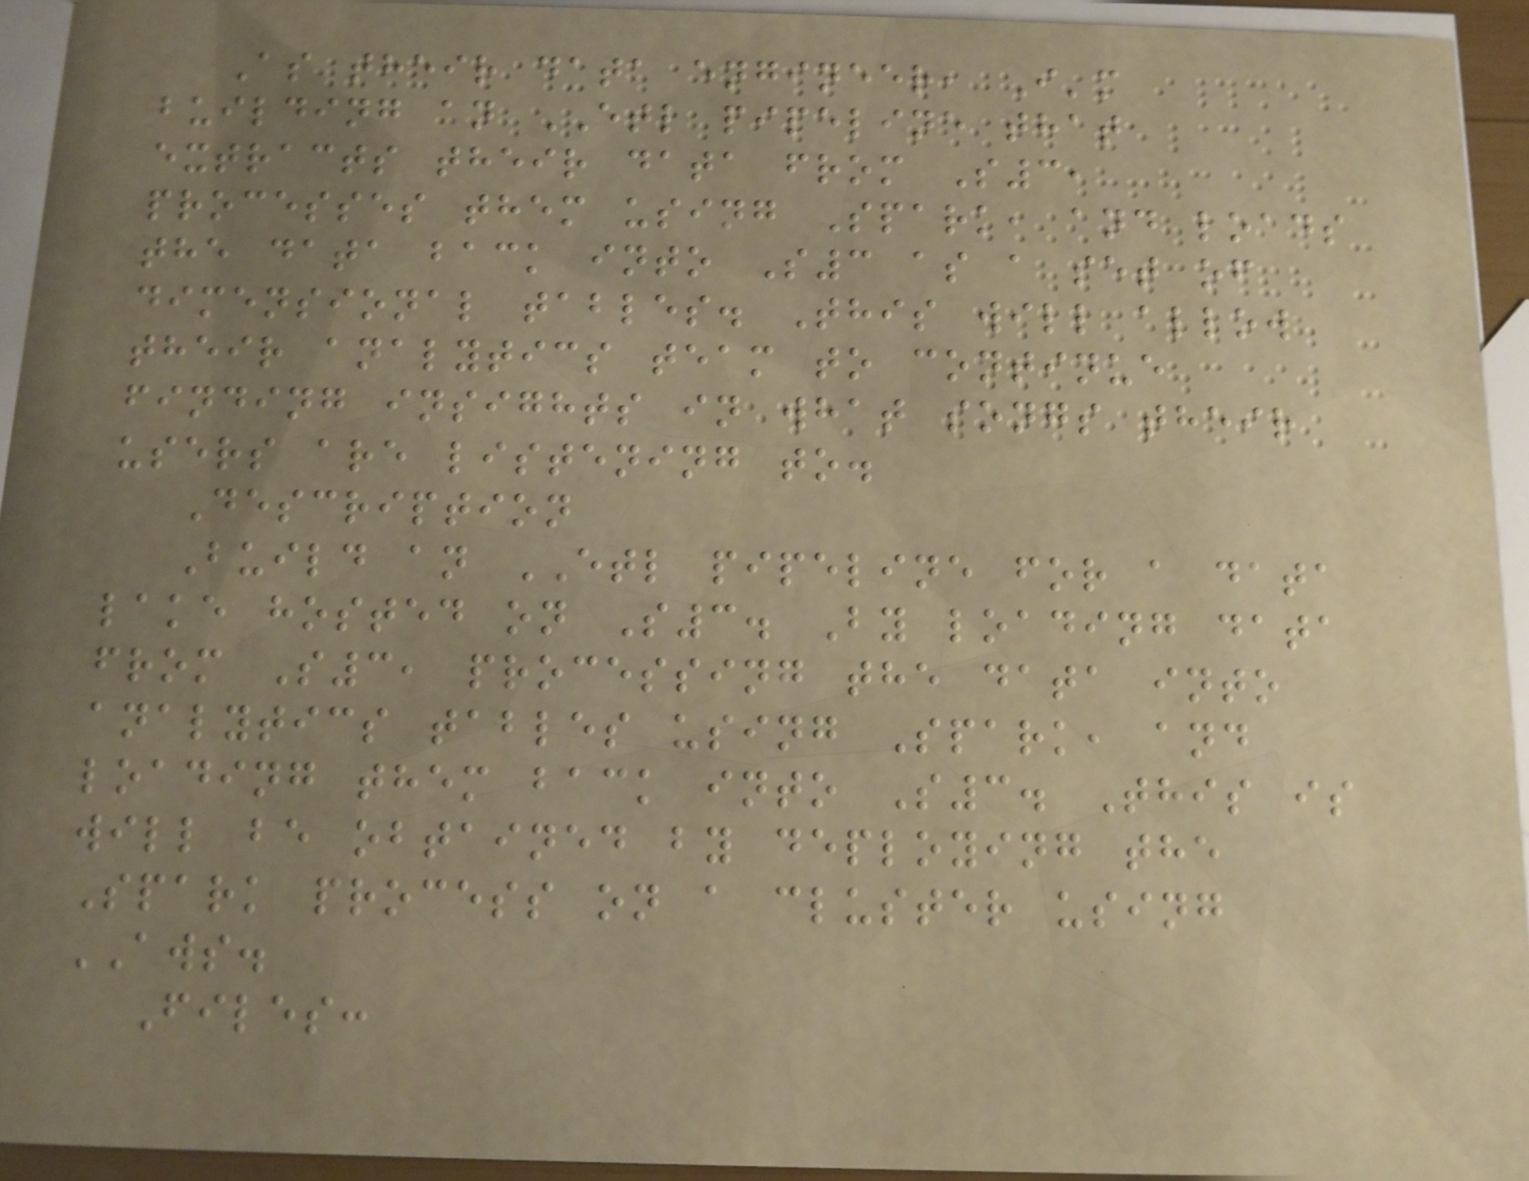As their data engineer, I'm
building an ETL pipeline that
extracts their data from S3,
processes them using Spark, and loads
the data back into S3 as a set of
dimensional tables. This will allow
their analytics team to continue
finding insights in what songs their
users are listening to.
Description
Build an ETL pipeline for a data
lake hosted on S3. By loading data
from S3, processing the data into
analytics tables using Spark, and
loading them back into S3. This is
will be obtained by deploying the
Spark process on a cluster using
AWS.
Files:
